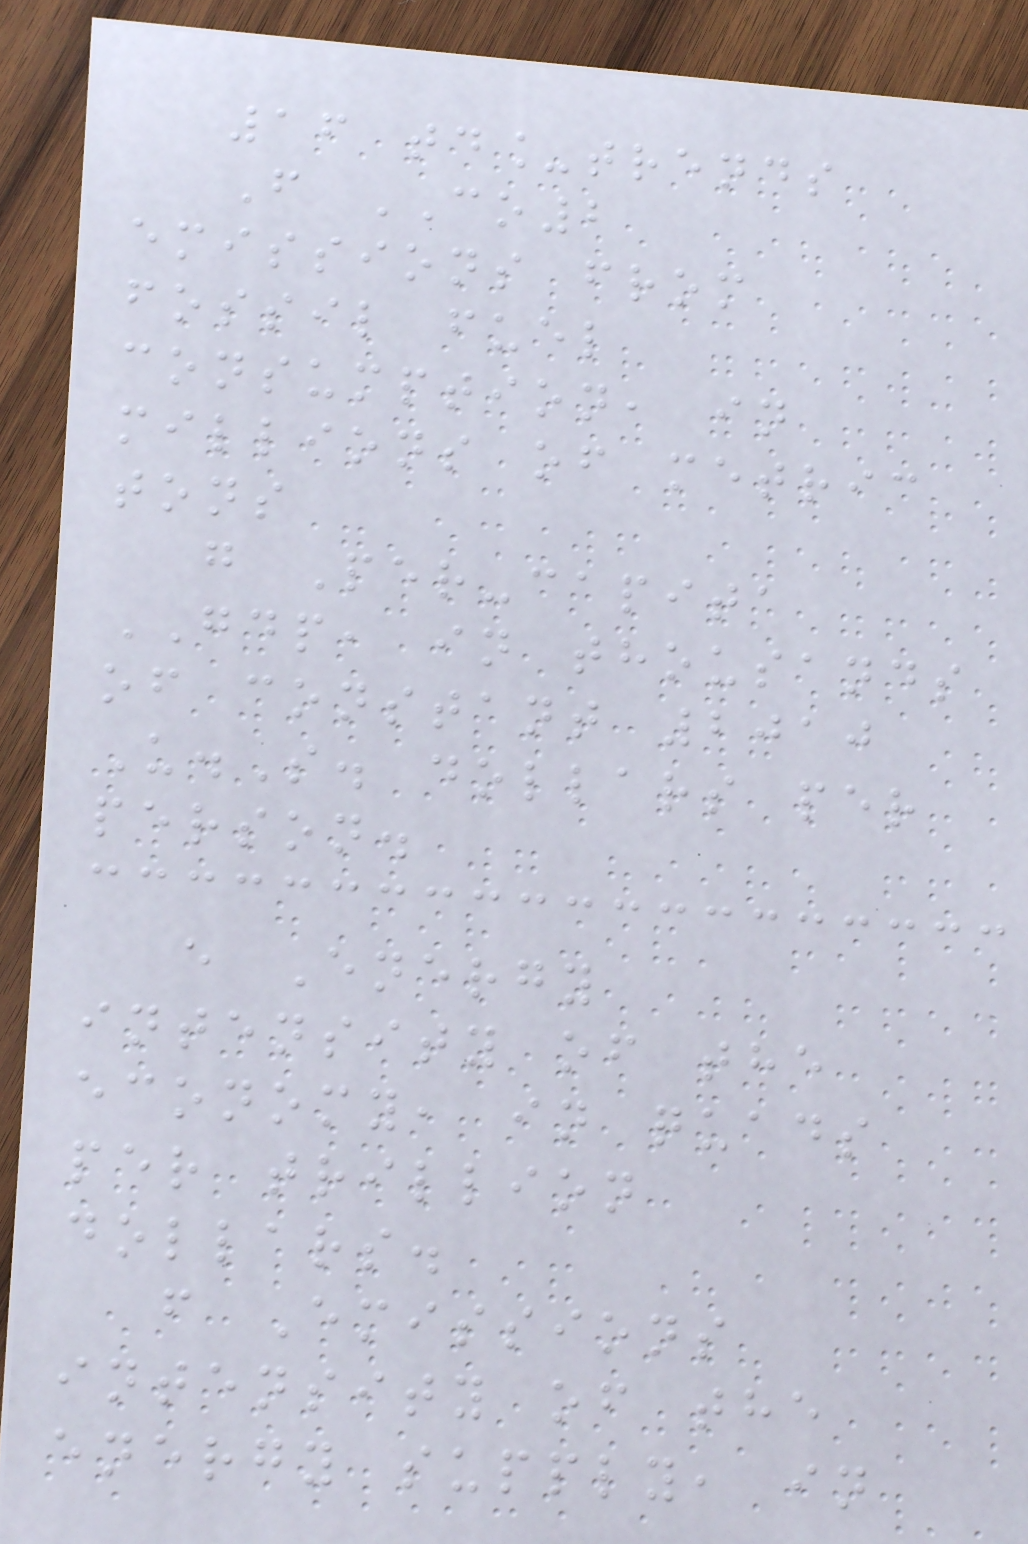16 td_trends
F CO2
emissions from
fossil fuel
consumption, in
millions of metric
tons
g Per-capita
GDP, in thousands
of constant 2010
U.S. dollars per
person.
e Energy
intensity of the
economy, in quads
per trillion
dollars.
f Emissions
intensity of the
energy supply, in
